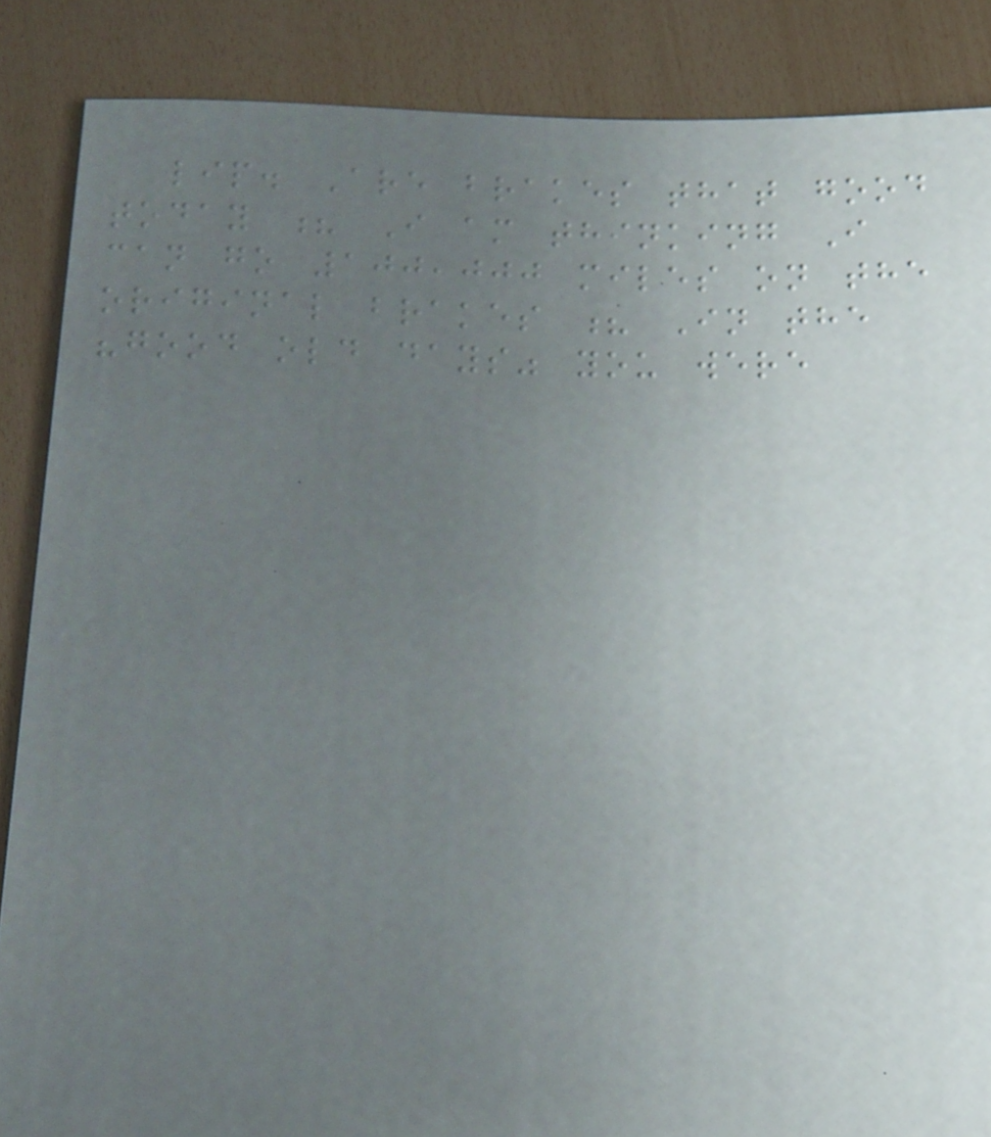lip. Are brakes that good
today ? I am thinking I
can go 100,000 miles on the
original brakes ? In the
"good old days" you were
